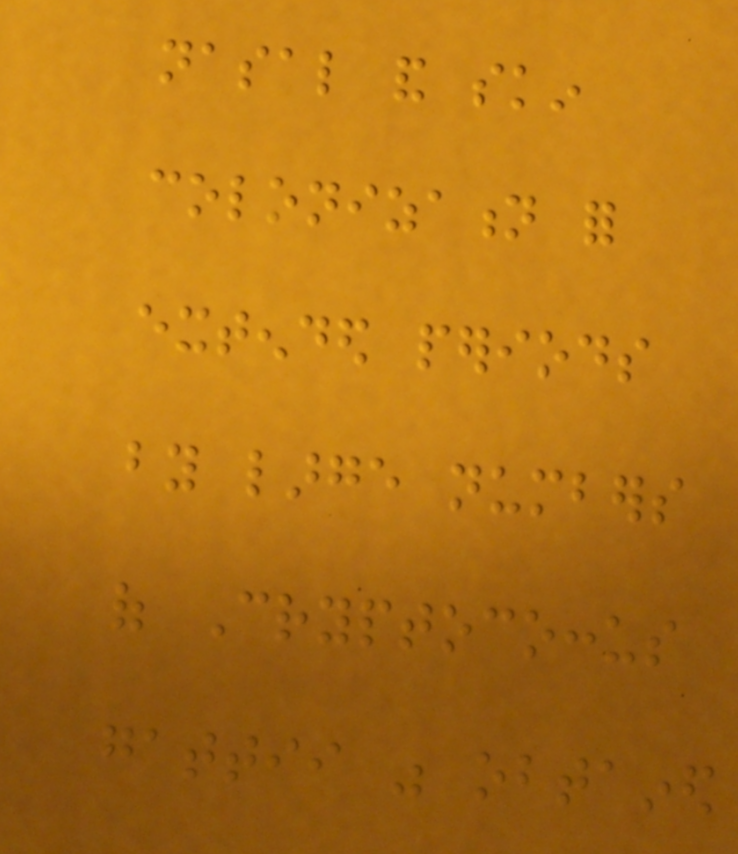nasal and skin
colonization for
extended periods
by large numbers
of Cryptococcus
gattii was obtained
